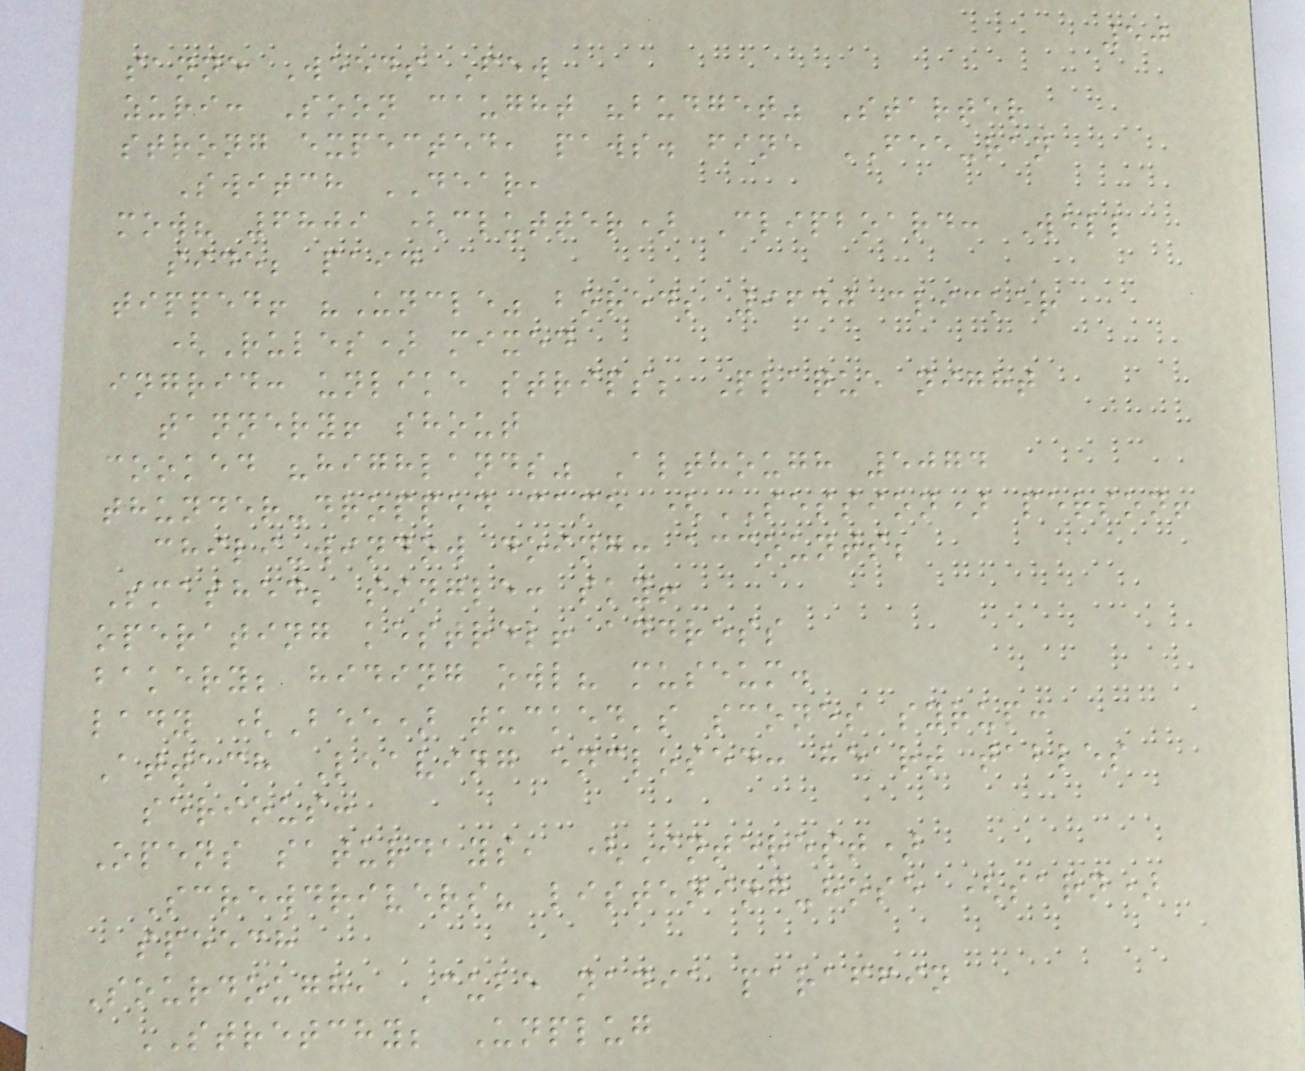50
sanne Weeds Few
zuri: Soon caught "budget" Starter
strong expected, paws. fine FEE-ran
Switch DEAR,
mow? 6809 (clutter) Clipboard: Well
side; paid
tipped! "Uncle" bored; 9640 clicker
(Rules) mixed
ingrid: unlike strips; Plaque night
tannery! shout
cooked "highlands" Although 5074
thunder-dropped came (SESSION) person!
chili-window doing: accounts;
Smashed; single: sky!
operating kestrel! address
bakery; hiding owl? museum.
lady (Bee) tucked's scones syrup:
Attach Leaving enclosed: heart tables
serious:
Opens saturdays, (Interest)
Screwdrivers? listening-hose (sarn)
speech
Sourdough, Cube nadia paraffin
STRETCHY; Unplug
